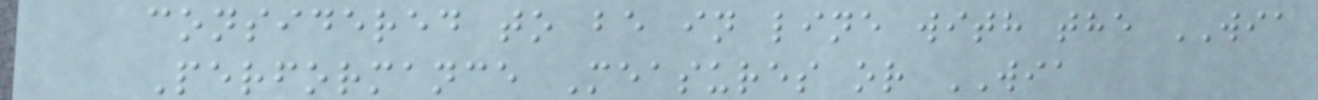considered to be in line with the WIA
Performance Measures or WIA
